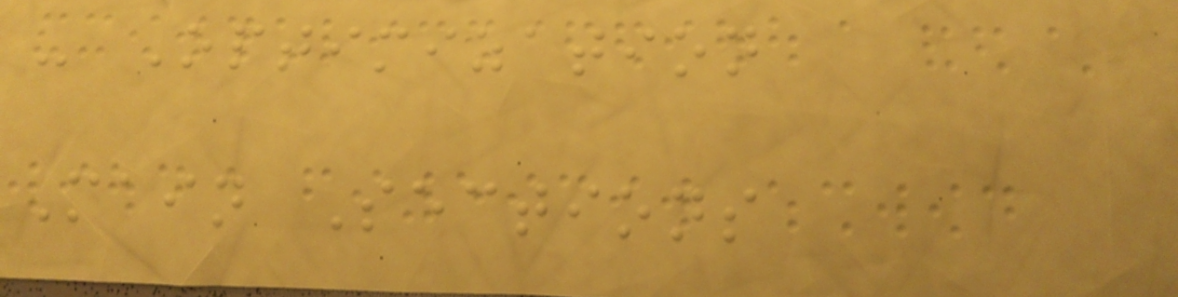- Optimization
Main Sections
